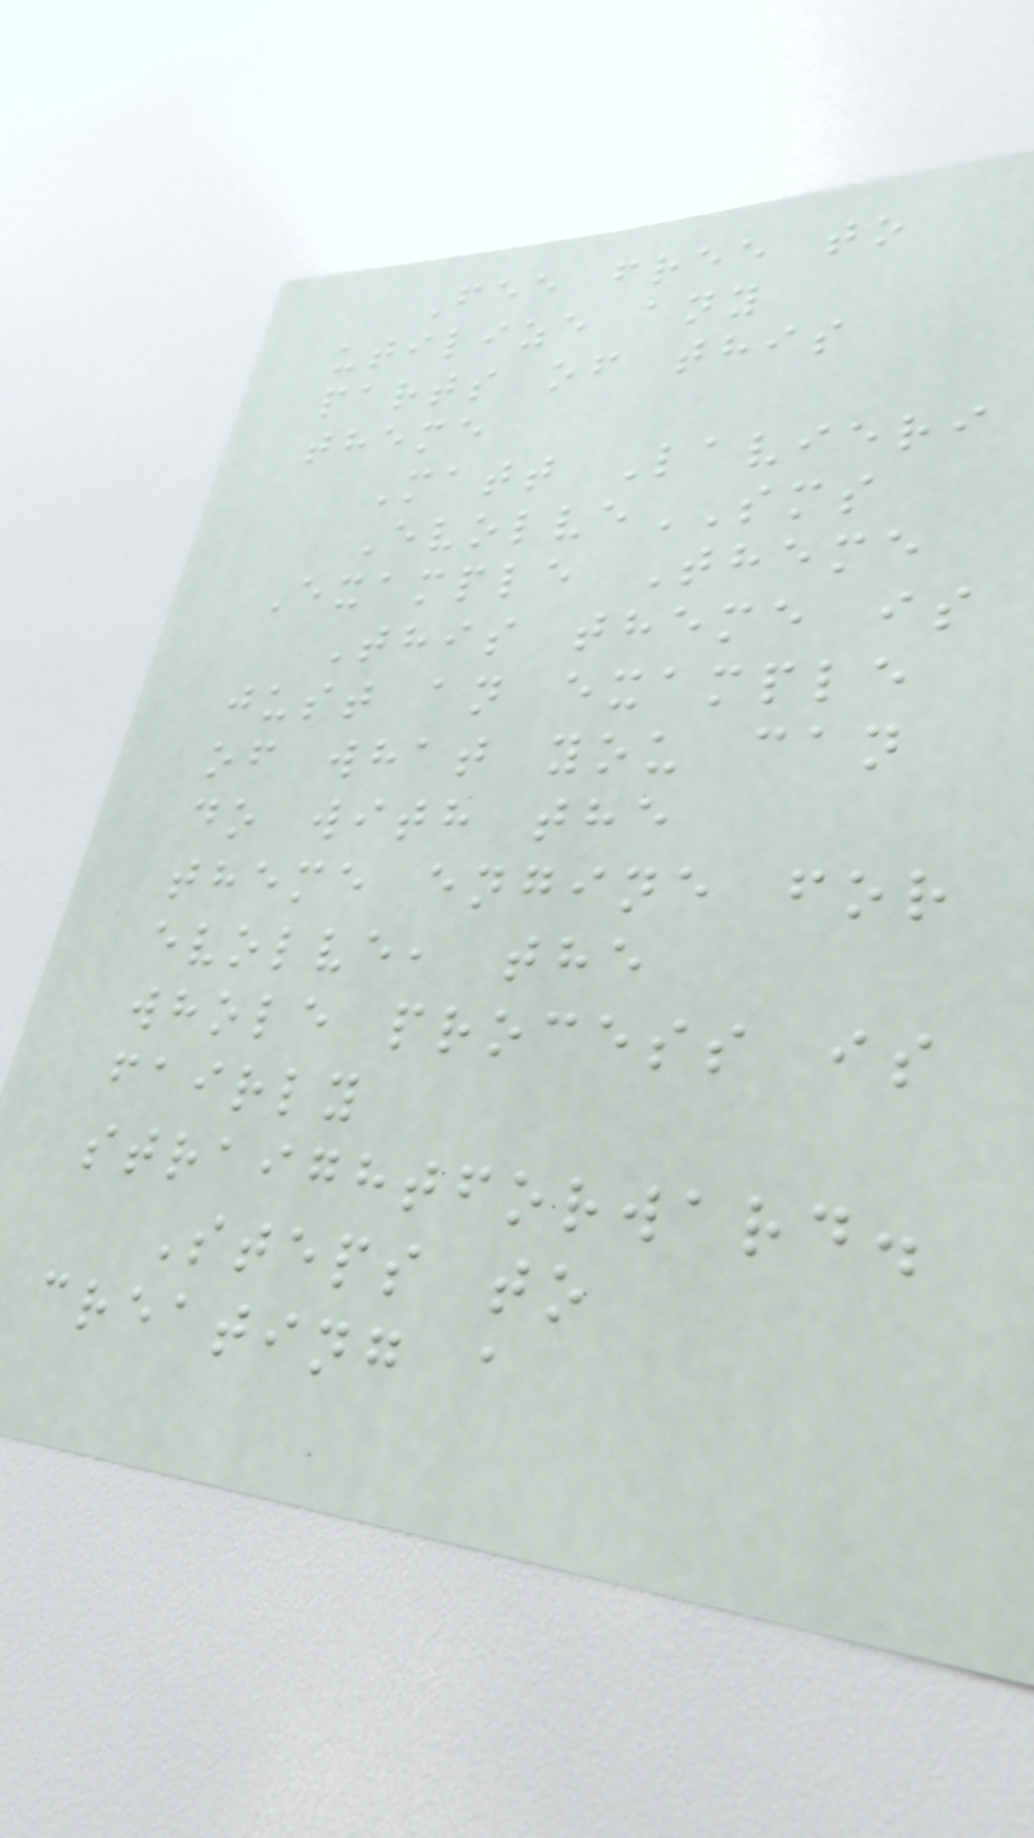Fee free to
utilize any
parts of this
theme
Matt Lavieri
EvolveSMS
Example Theme
This theme is
just an example
of what you can
do with the
theme engine for
evolve, the
whole process is
fairly
straightforward.
Steps to
creating a
